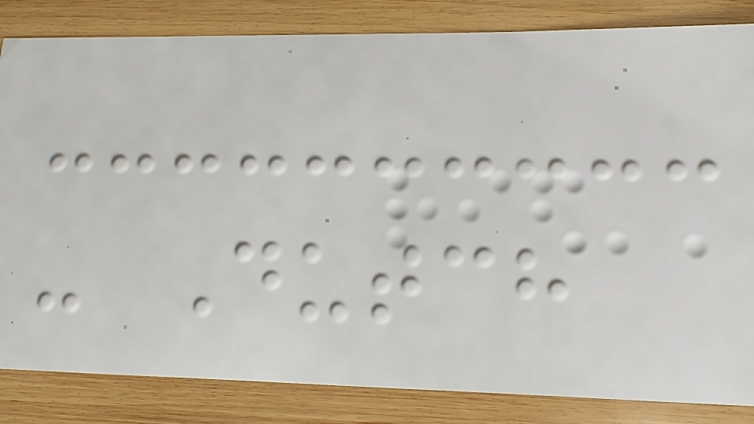- Dutch
